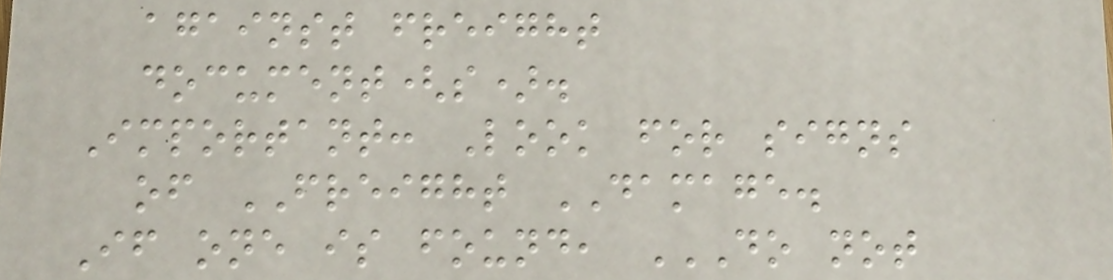against freight
document(s).
Important: Look for signs
of FREIGHT DAMAGE.
If one is found, DO NOT
